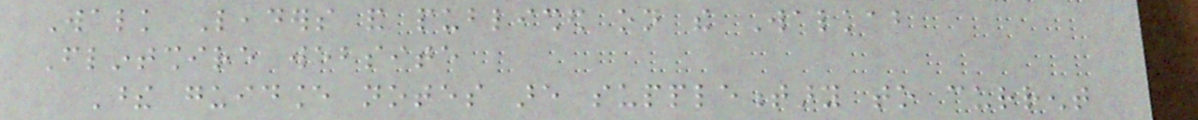Walk Leaders and published on the Walkabout
Flintshire website
These guidance notes are supplementary to current
